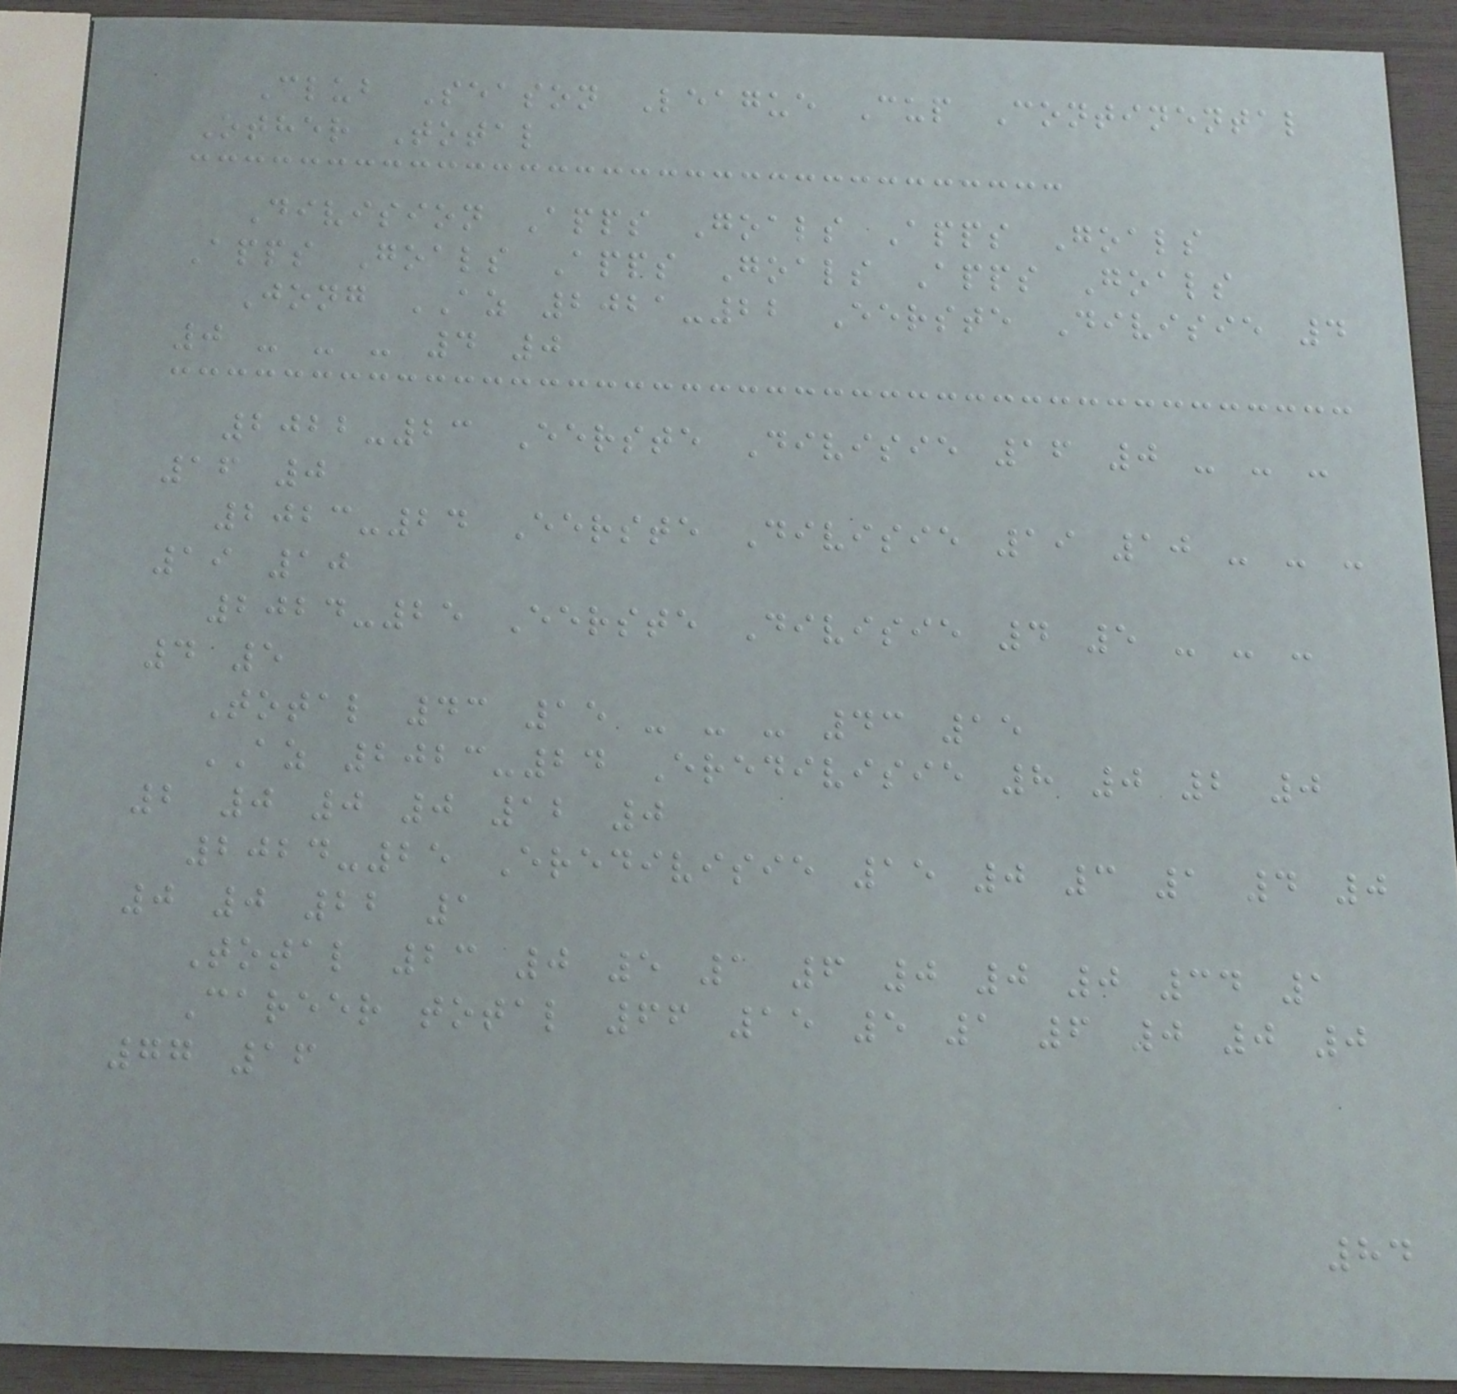Club Season League Cup Continental
Other Total
Division Apps Goals Apps Goals
Apps Goals Apps Goals Apps Goals
Jong AZ 2021-22 Eerste Divisie 4
0 - - - 4 0
2022-23 Eerste Divisie 16 0 - - -
16 0
2023-24 Eerste Divisie 19 10 - - -
19 10
2024-25 Eerste Divisie 4 5 - - -
4 5
Total 43 15 - - - 43 15
AZ 2023-24 Eredivisie 8 0 2 0
2 0 0 0 12 0
2024-25 Eredivisie 15 0 3 1 4 0
0 0 22 1
Total 23 0 5 1 6 0 0 0 34 1
Career total 66 15 5 1 6 0 0 0
77 16
84
